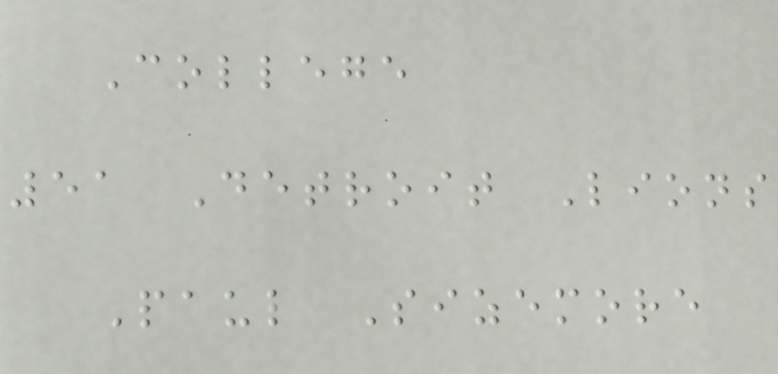College
51 Detroit Lions
Paul Sizemore
